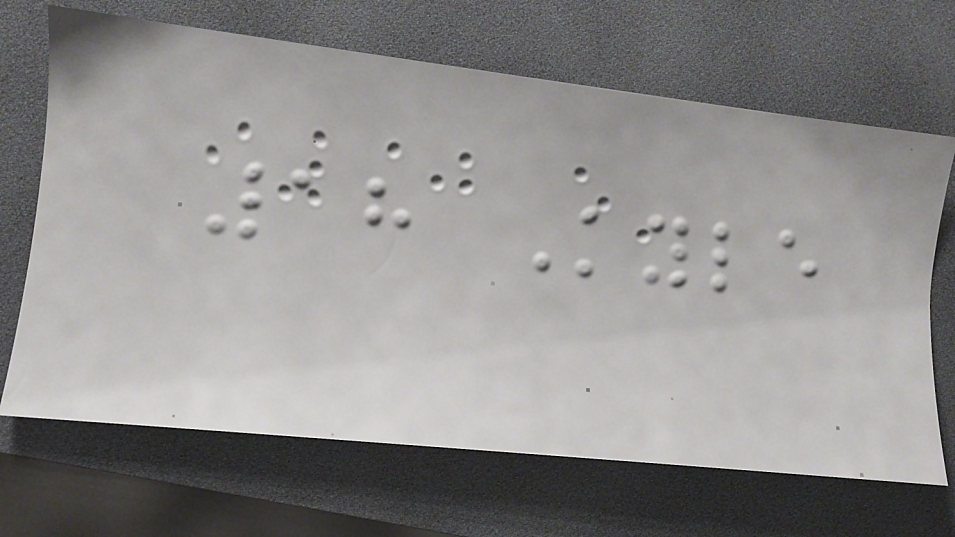18 Kyle
